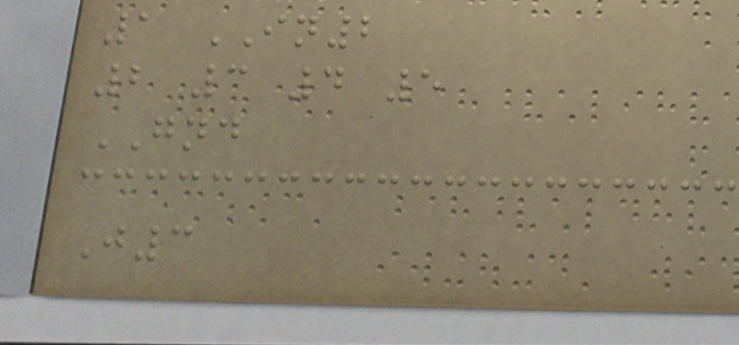1 IN2
2 3 4 5
GND
J3
